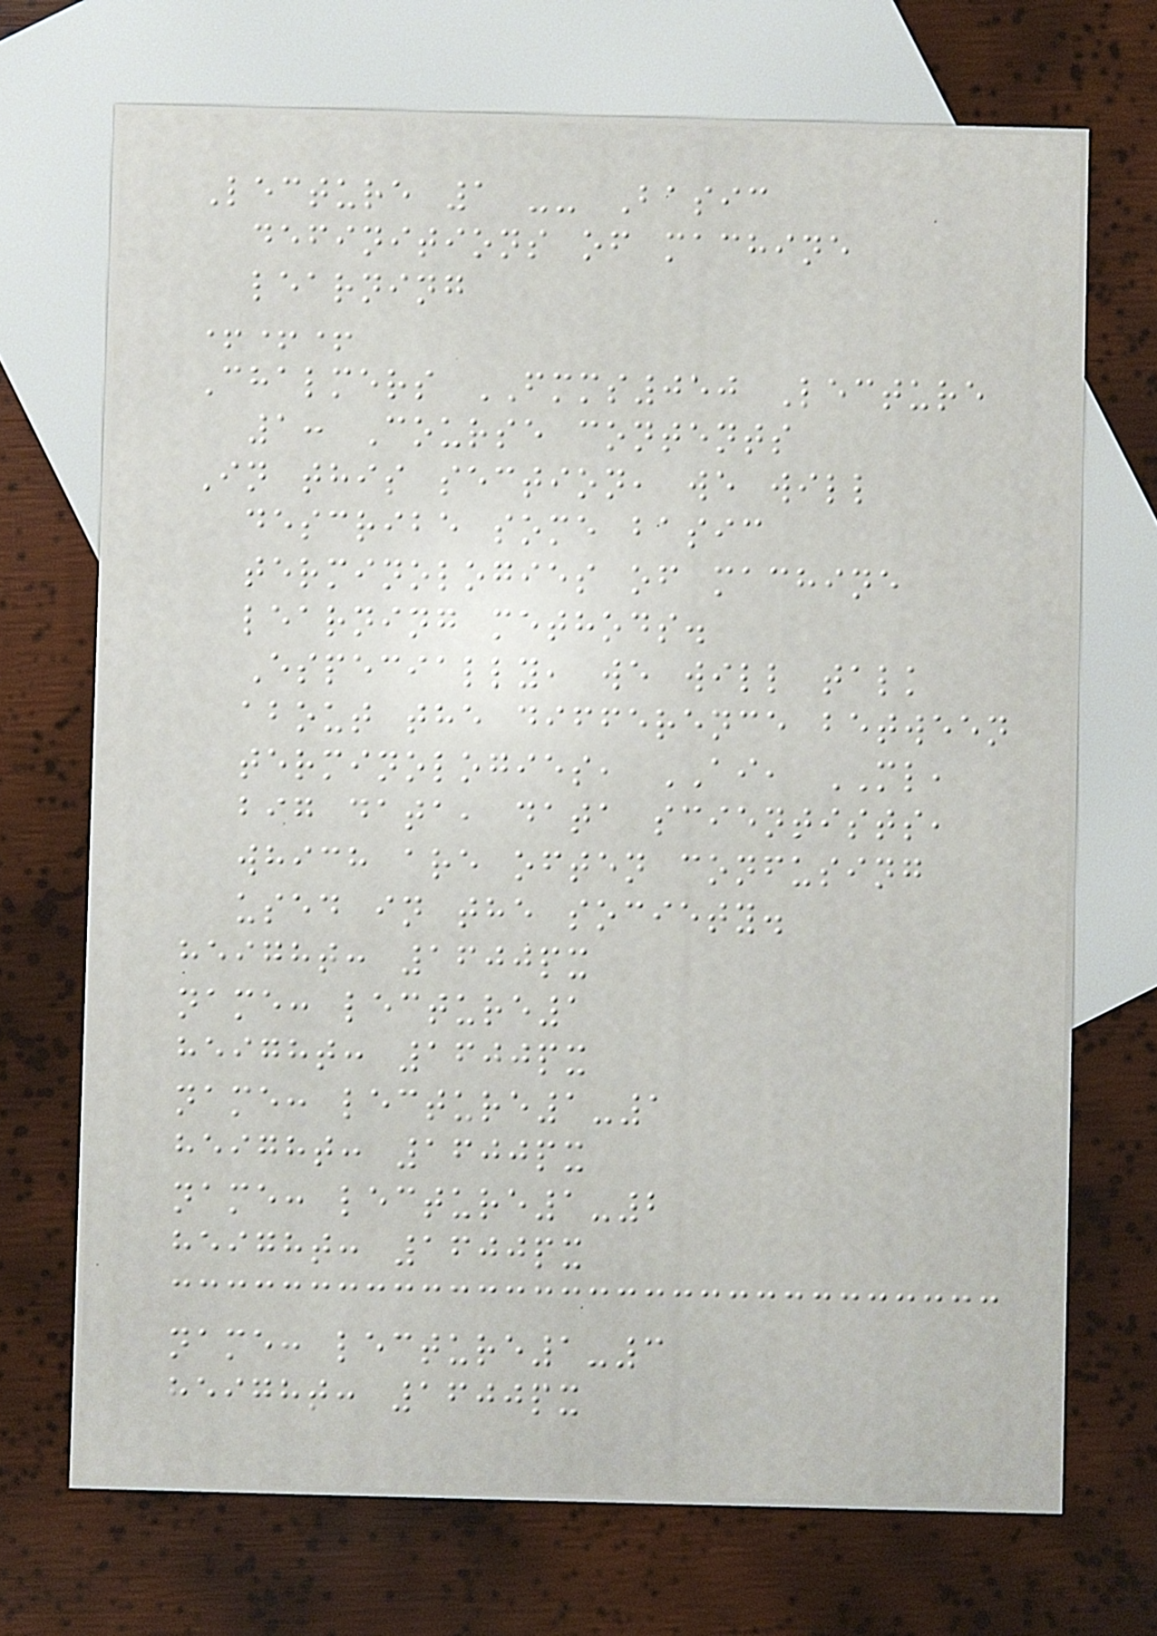Lecture 1 -- Basic
definitions of machine
learning
+++
Chalmers FMMS050 Lecture
1: Course contents
In this section, we will
describe some basic
terminologies of machine
learning methods.
Especially, we will talk
about the difference between
terminologies, AI, ML,
big data, data scientists,
which are often confusing
used in the society.
height: 1600px
name: lecture1
height: 1600px
name: lecture1-1
height: 1600px
name: lecture1-2
height: 1600px
name: lecture1-3
height: 1600px
